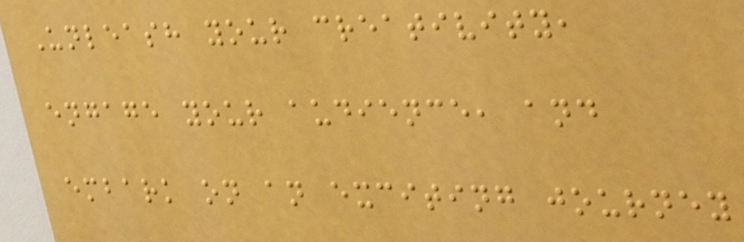Unleash your creativity,
engage your audience, and
embark on an exciting journey
